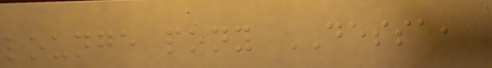lounge pony DESSA,
